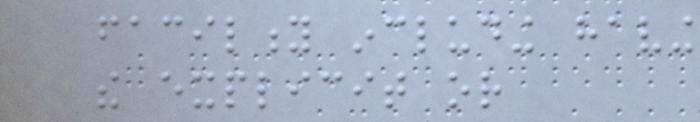facility including having
the explicit or
